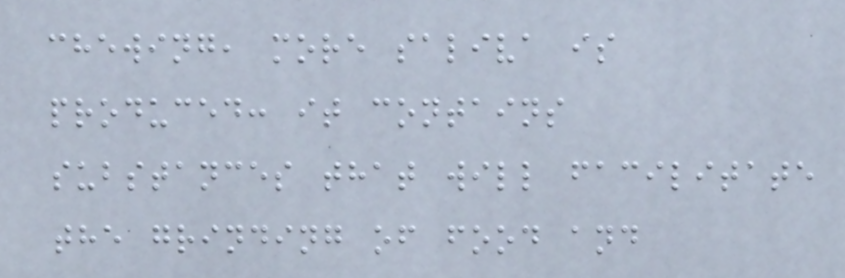chewing, more saliva is
produced: it contains
substances that will facilitate
the grinding of food and
